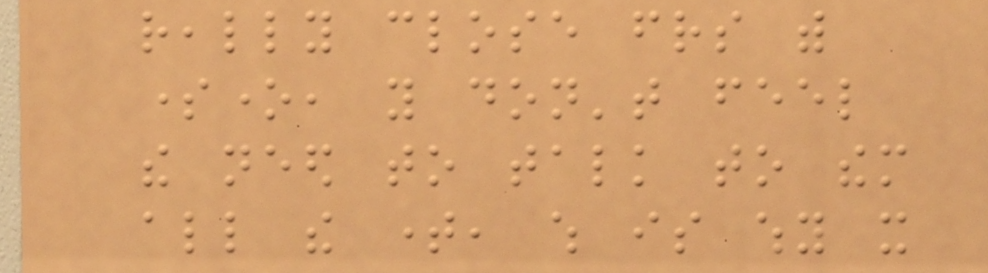really close friends with
someone, you don't feel
the need to talk to them
all the time, which is why it
